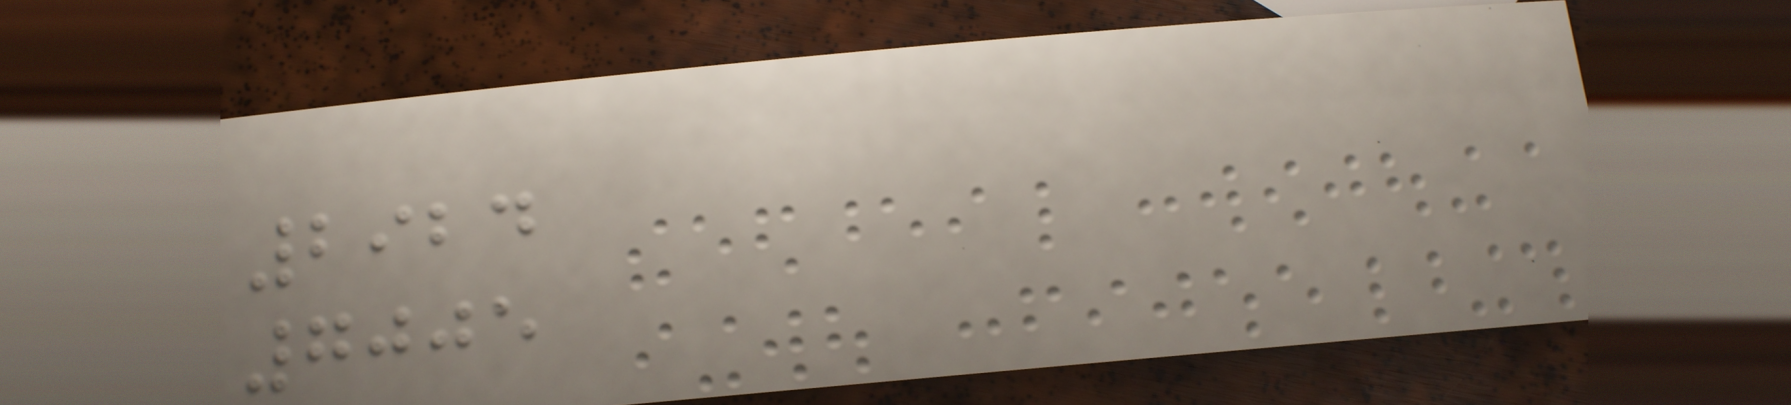2924
7005
